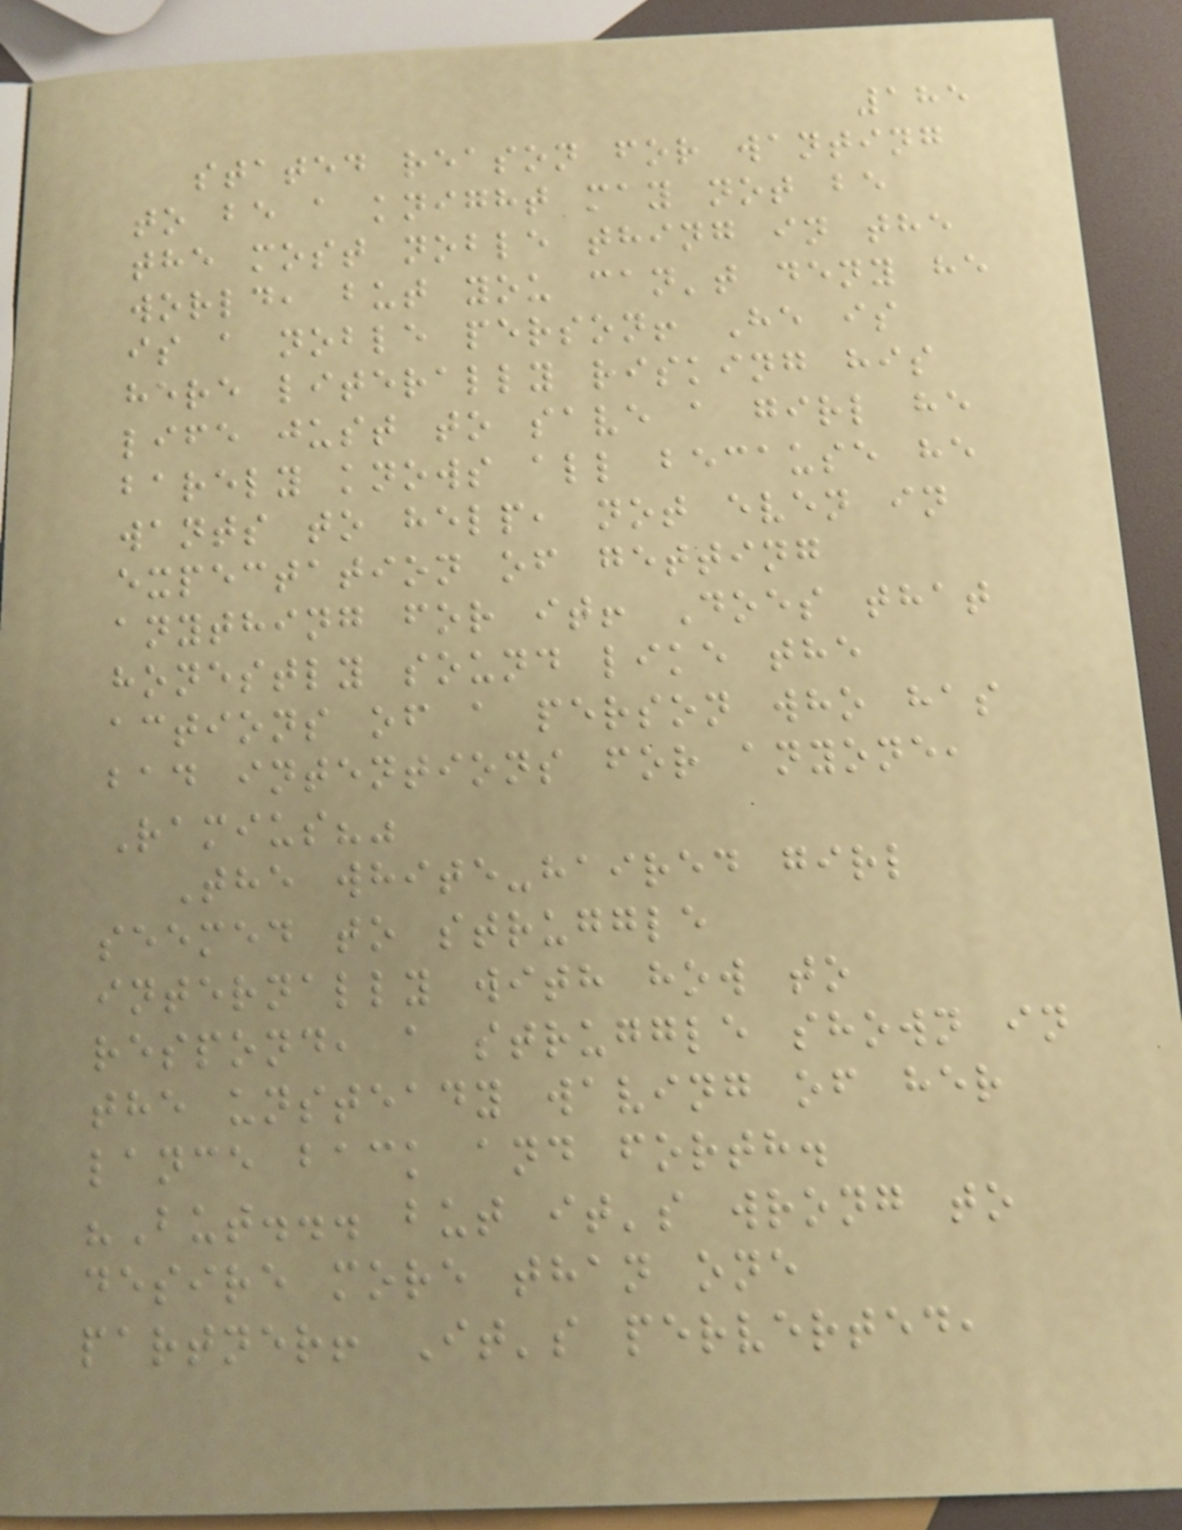185
stated reason for wanting
to be a knight may not be
the most noble thing in the
world, but you can't deny he
is a noble person! He is
here literally risking his
life just to save a girl he
barely knows all because he
wants to help, not even in
expectation of getting
anything for it! Does that
honestly sound like the
actions of a person who has
bad intentions for anyone,
Ramius?"
The white-haired girl
seemed to struggle
internally with how to
respond, a struggle shown in
the unsteady waving of her
lance back and forth.
"But... but it's wrong to
desire more than one
partner! It's perverted,
